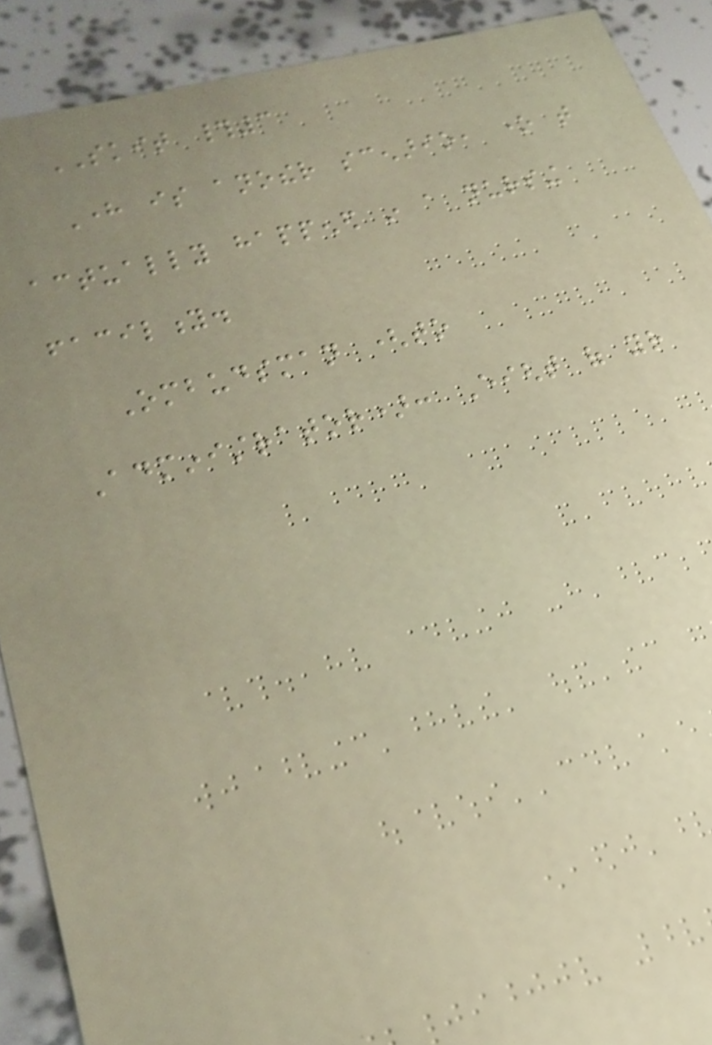SKIT #3
Here is another scenario, one that
actually happened in a nursing
facility.
Ombudsman (to
Administrator): Eight of your
